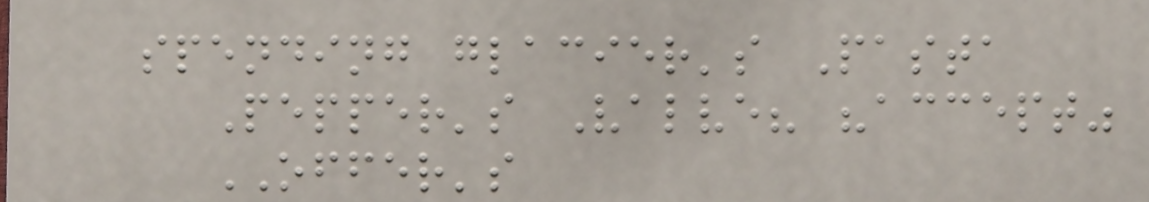spending glacier's Pasta
Pepper's Valve? "accept"
OFFER's
